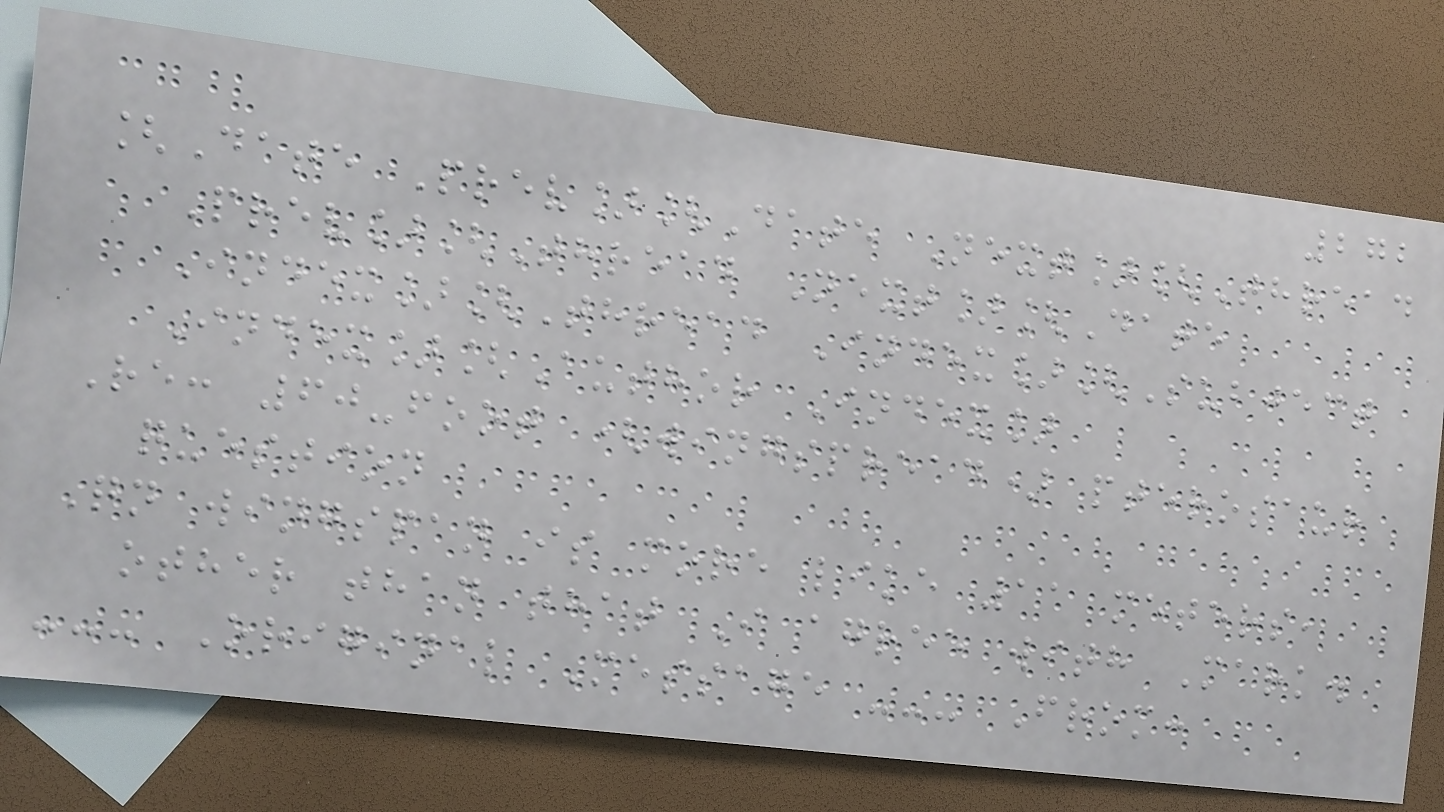272
[Date Prev][Date Next][Thread
Prev][Thread Next][Date
Index][Thread Index][Subject
Index][Author Index]
Re: 60-foot (wingspread) pterosaur
question
Qn wingspan is more like 11 meters,
other than that I agree with Mark.
--- Original Message --- From:
